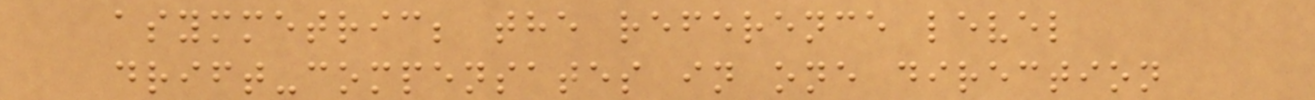asymmetric; the reference level
drift-compensates in one direction
